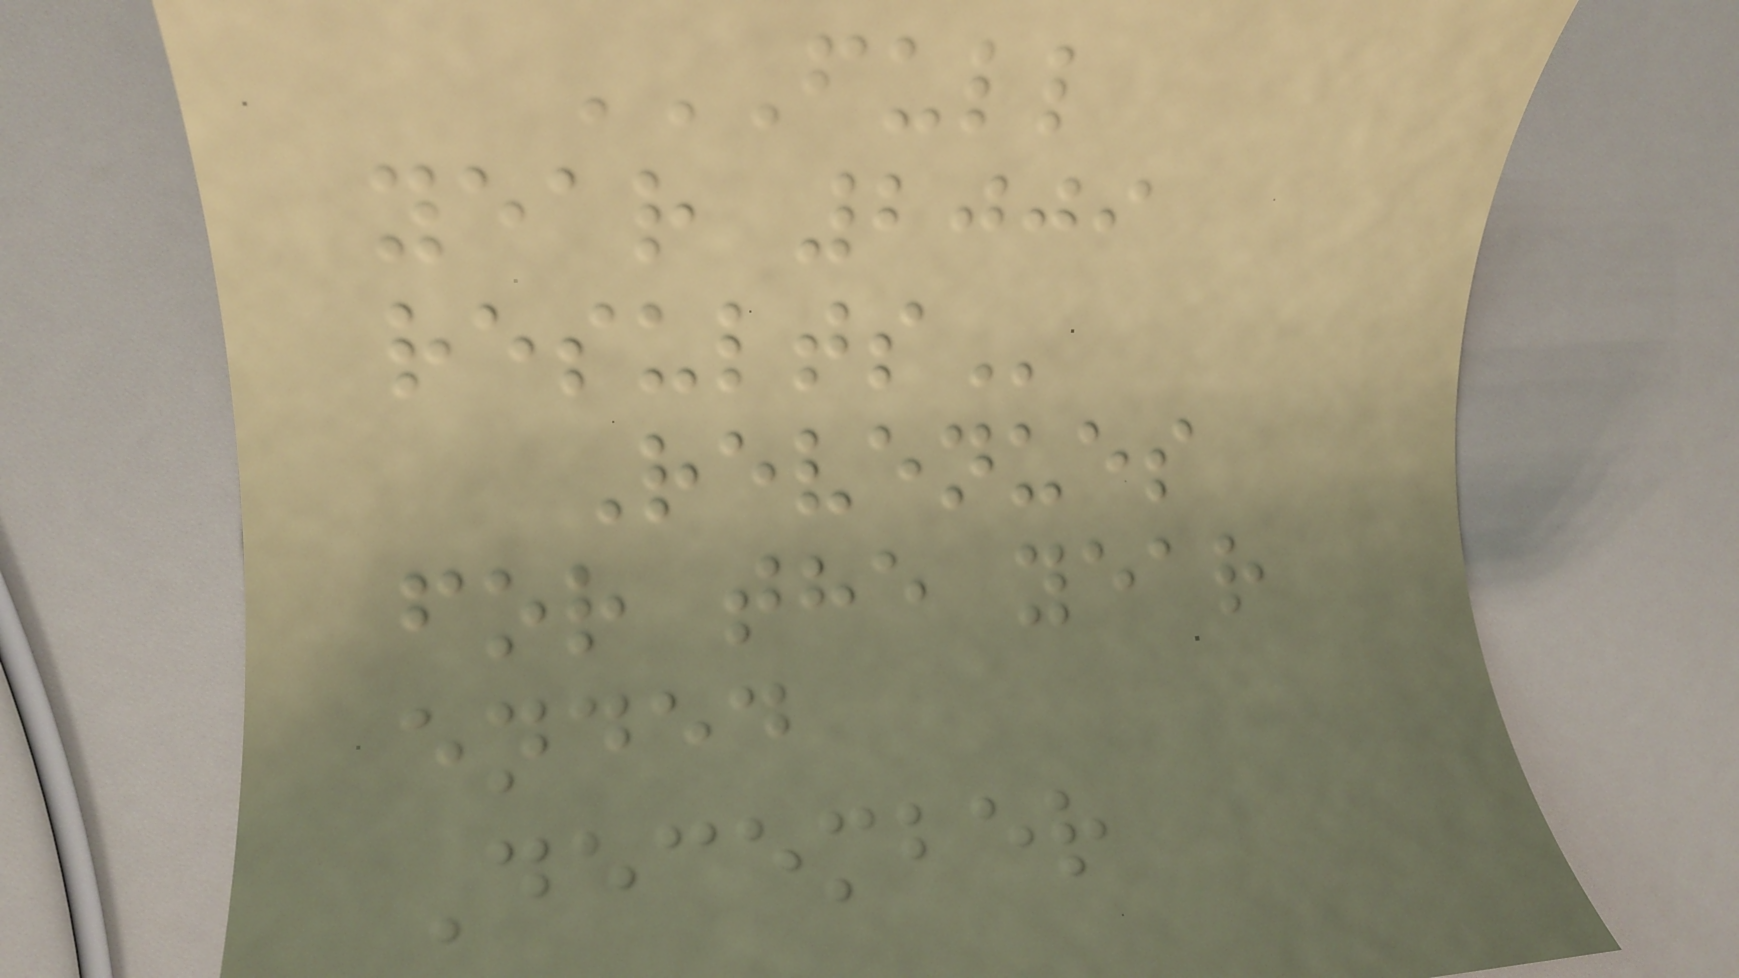FULL
YEAR 2009
RESULTS
Revenues
for the year
ended
December
